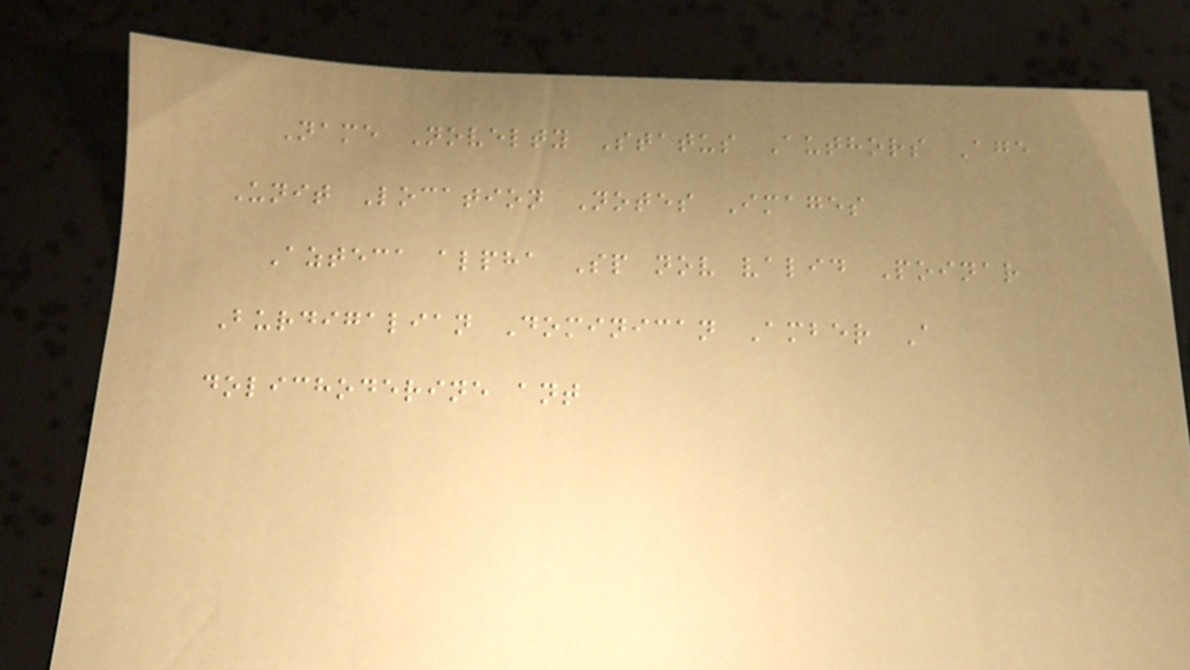Name Novelty Status Authors Age
Unit Location Notes Images
Azteca alpha Sp nov valid Poinar
Burdigalian Dominican Amber A
dolichoderine ant
